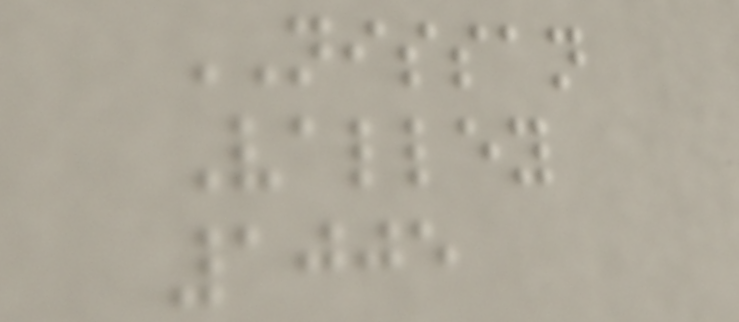NISSAN
Valley
1005
